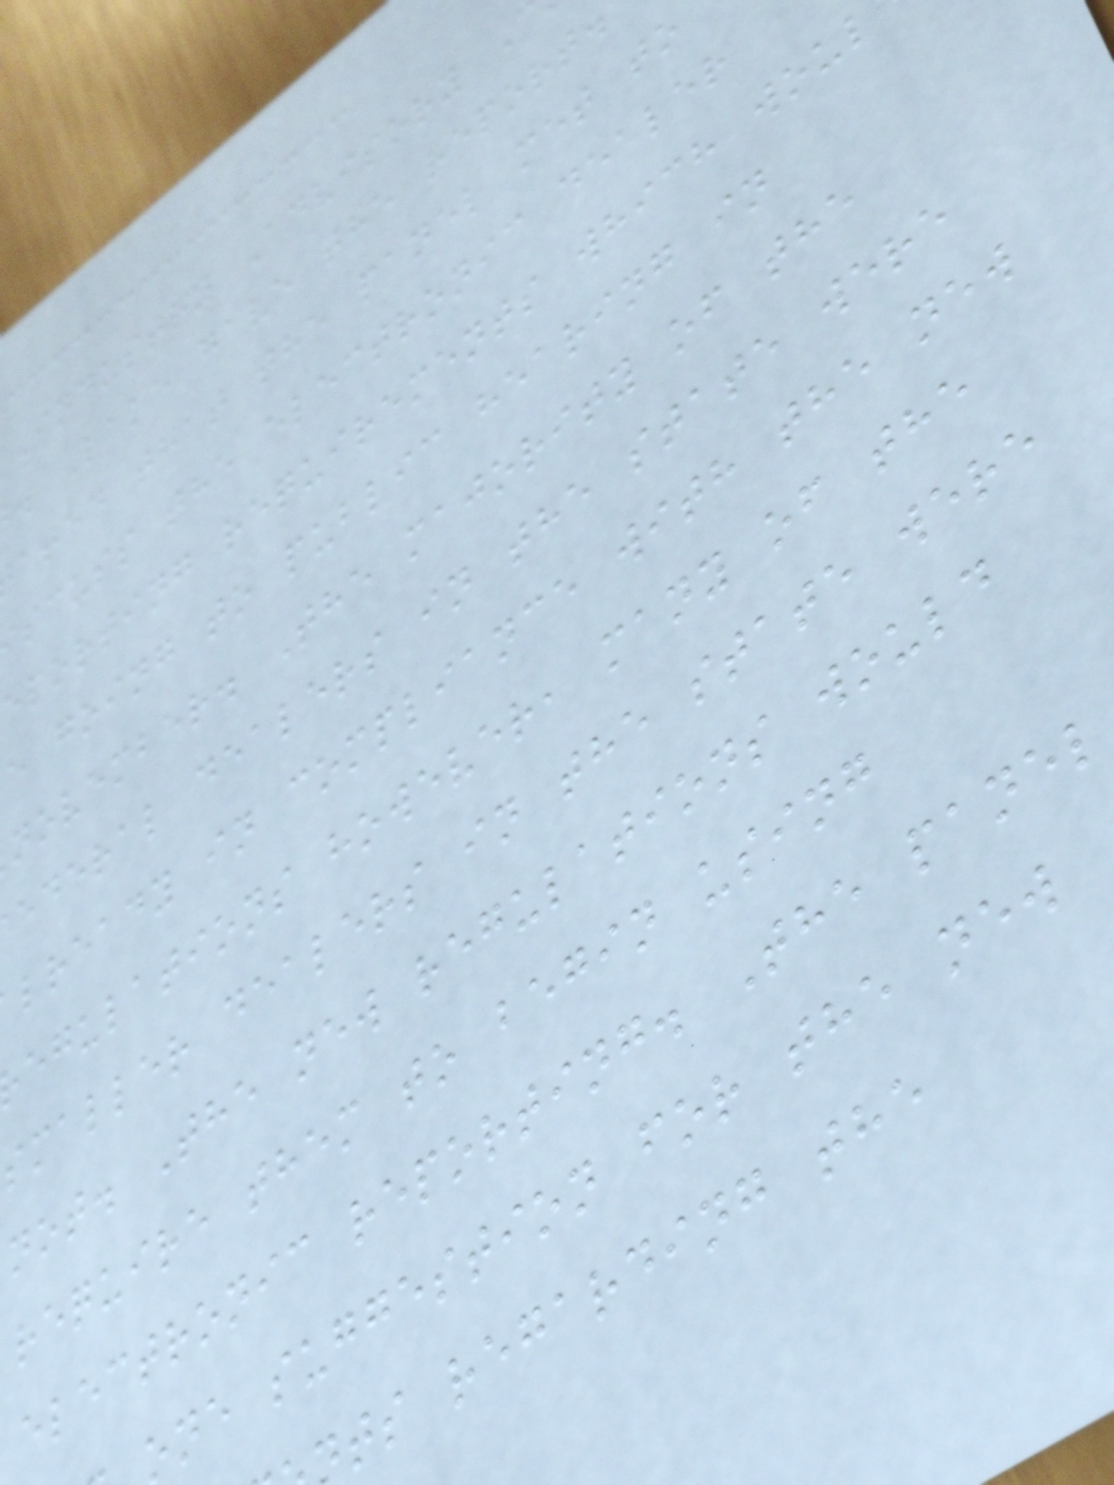Industry Advisory
. Lake gave the report.
ated that the panel met to
scuss the electronic dealer
eporting requirements which woul
e going to public hearing in
november. The majority of the
ederal dealers in the state were
lready in compliance with the new
egulations however, many of the
smaller dealers in the state were
not. The new regulations would
require them to begin using
electronic reporting. The panel
one suggestion for the new
ts regarding the
